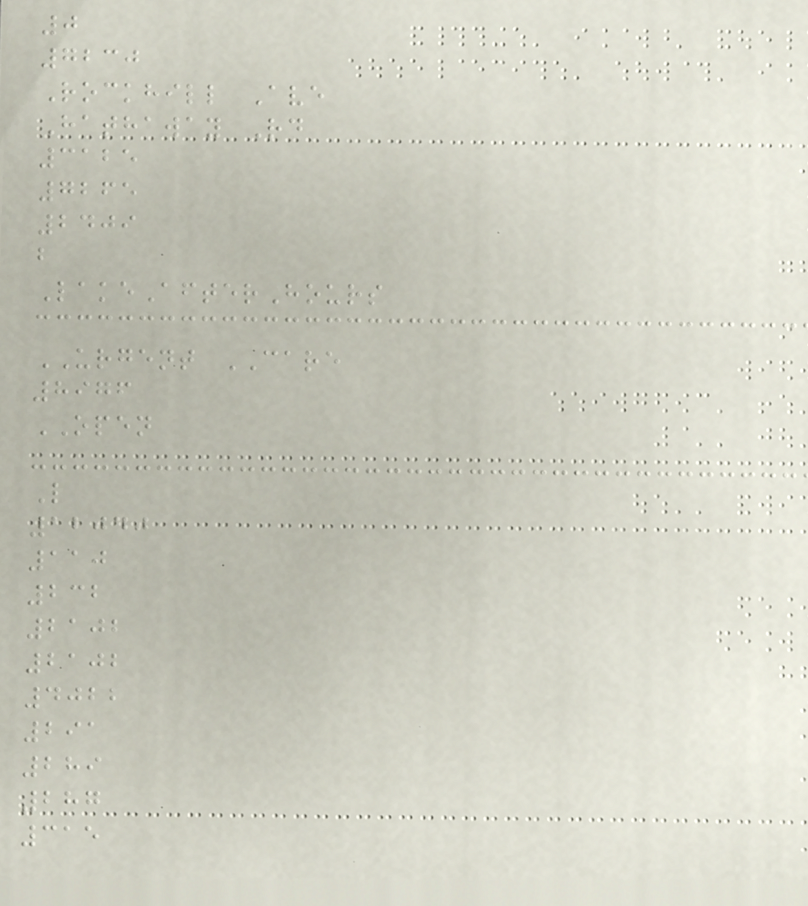0
7230
Rockhill Ave
Hathaway Rd
3125
7265
2409
b
LakeAfterHours
URGENT CARE
8976
OPEN
L
12040
110
232
2102
2102
4022
291
289
287
315
